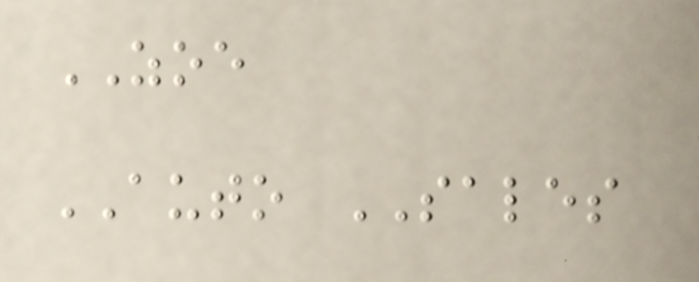ZOE
AUTO SALES
